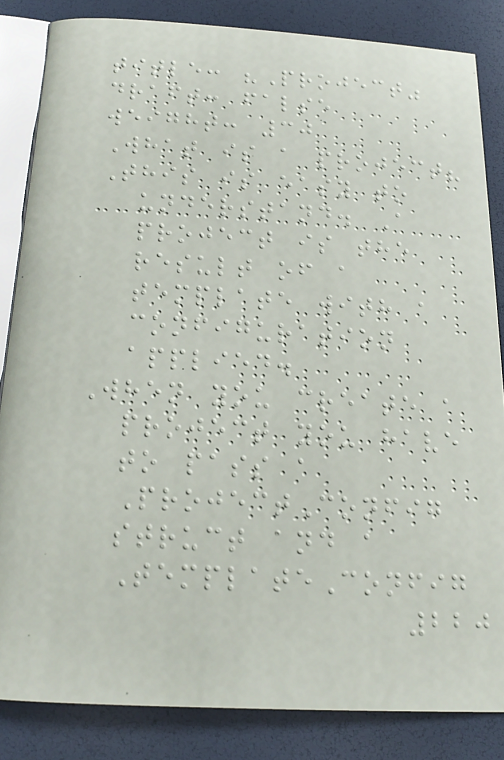title: "Project"
draft: false
weight: 30
What is a project?
This is easy to
understand. A
project is the
result of a
template with a
configuration
applied.
When you create a
project you have
to pass a
ProjectConfig
struct and a
TemplateConfig
220
